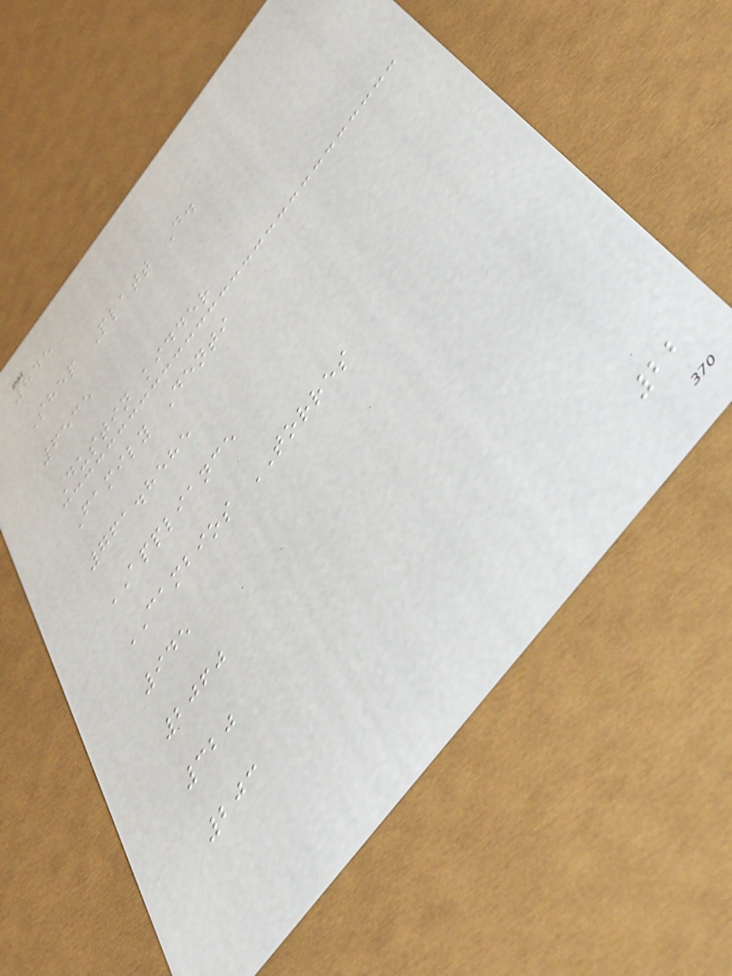845
Shep Platt D.
6535
Dustin kidder
Family Denti
761.8585
APPLIANCE
CAMBIOS TORRES
945
2060
320
203
22
